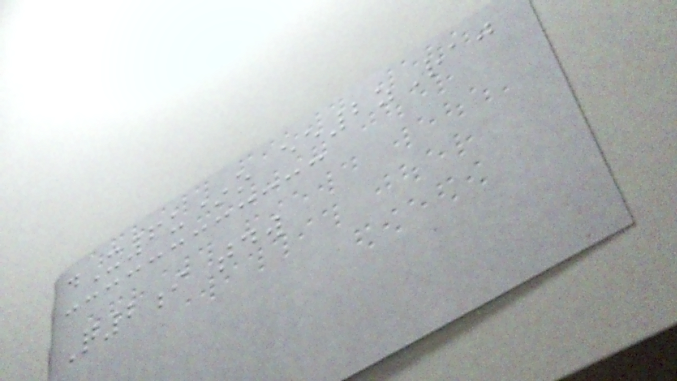dX6u*o ee2zRaj
Q2i tdw
